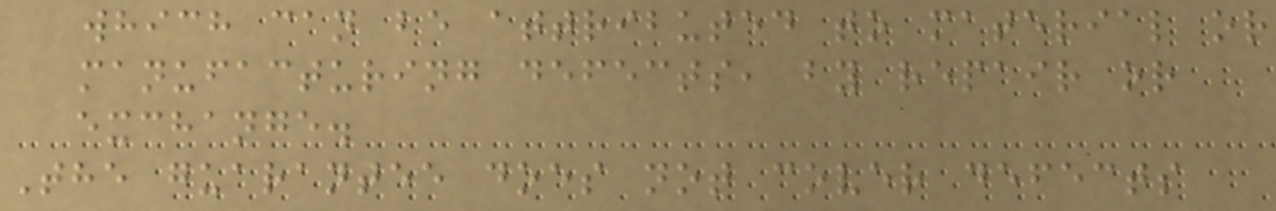which can be attributed to material or
manufacturing defects, by repair or
exchange.
The guarantee does not cover defects
